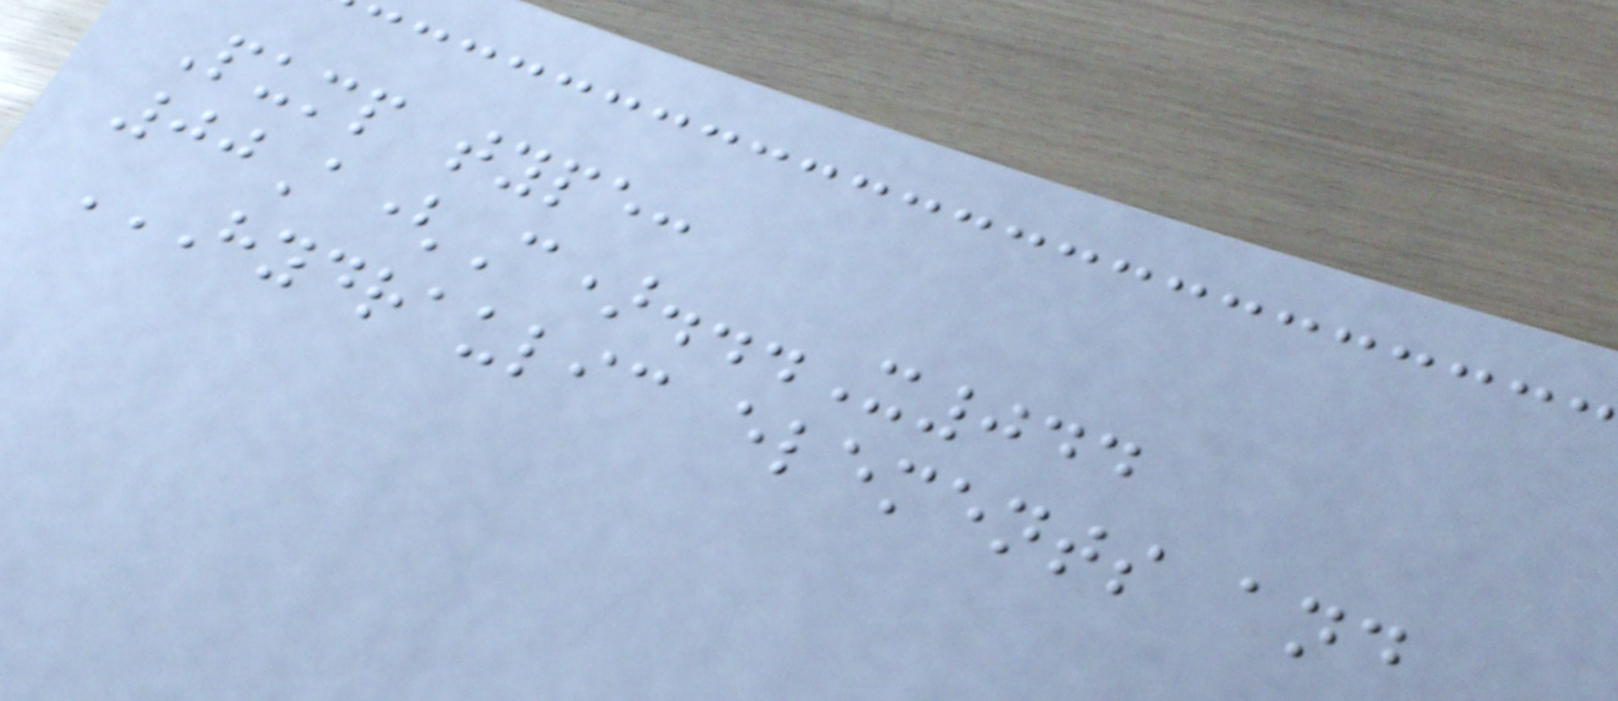Pump type:
00A(C)...X044
HYDRAULIC ELEMENTS AND
